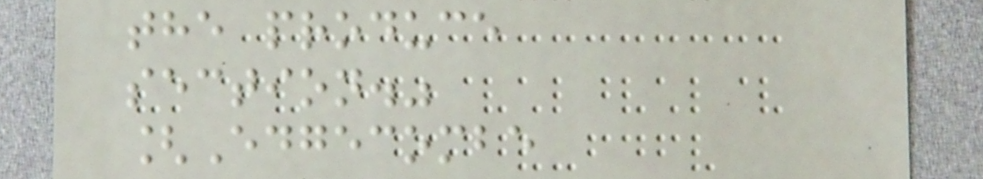the produce
section."
[Edgecombe
